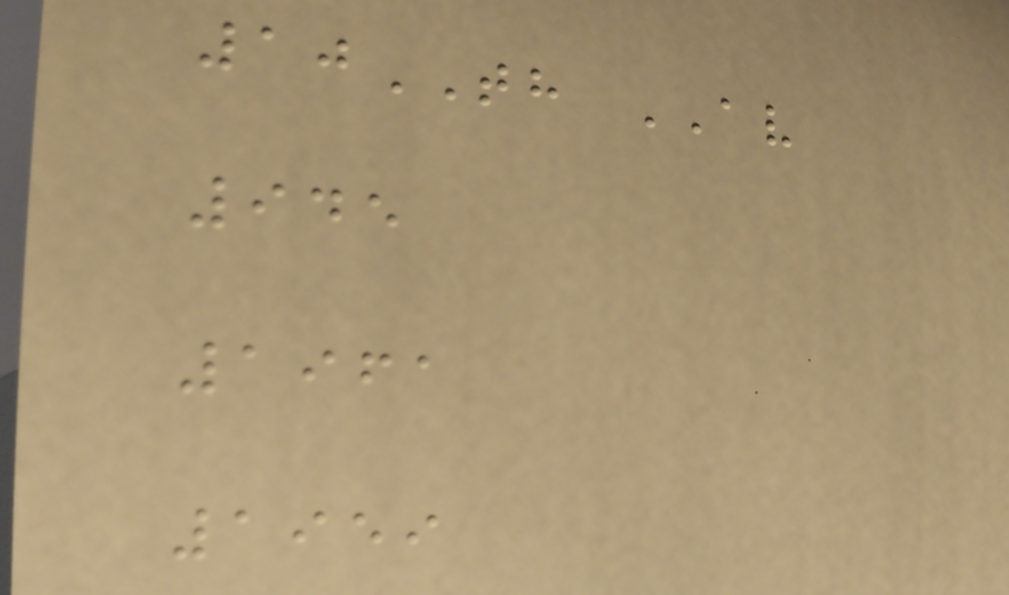10TH AV
945
1961
1959
